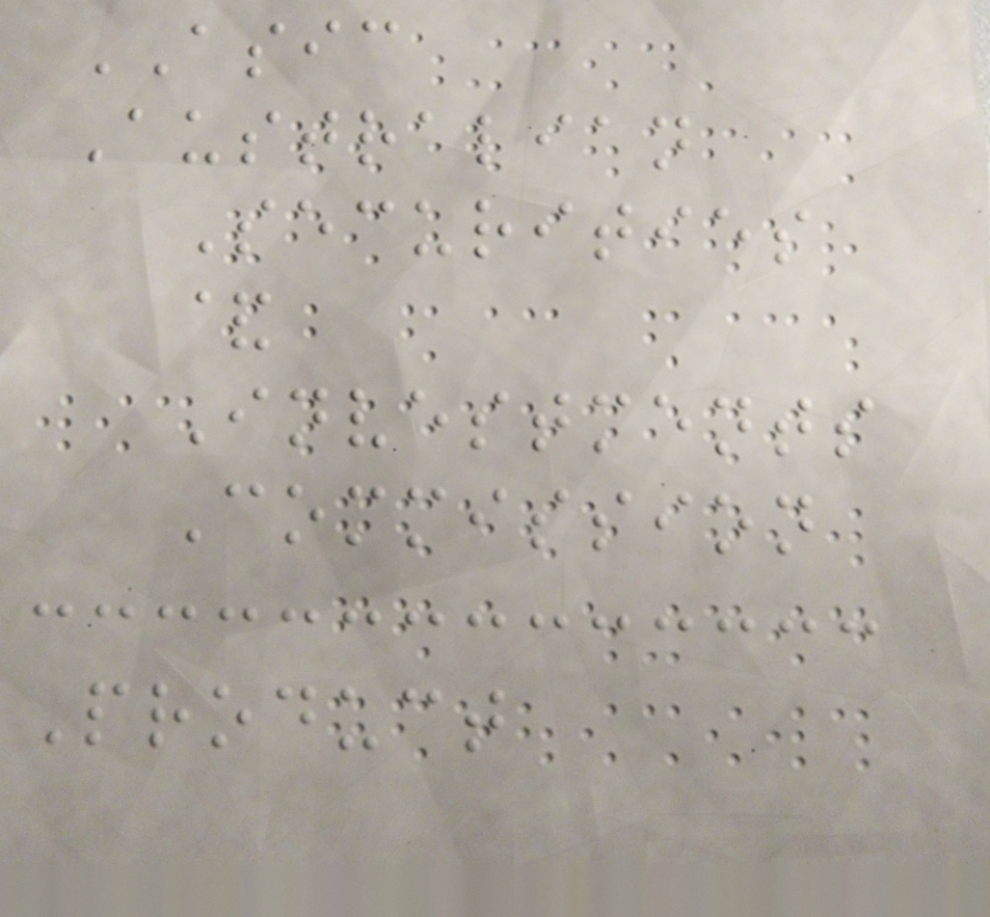ASIC
Australian
Securities
&
Investments
Commission
Product
